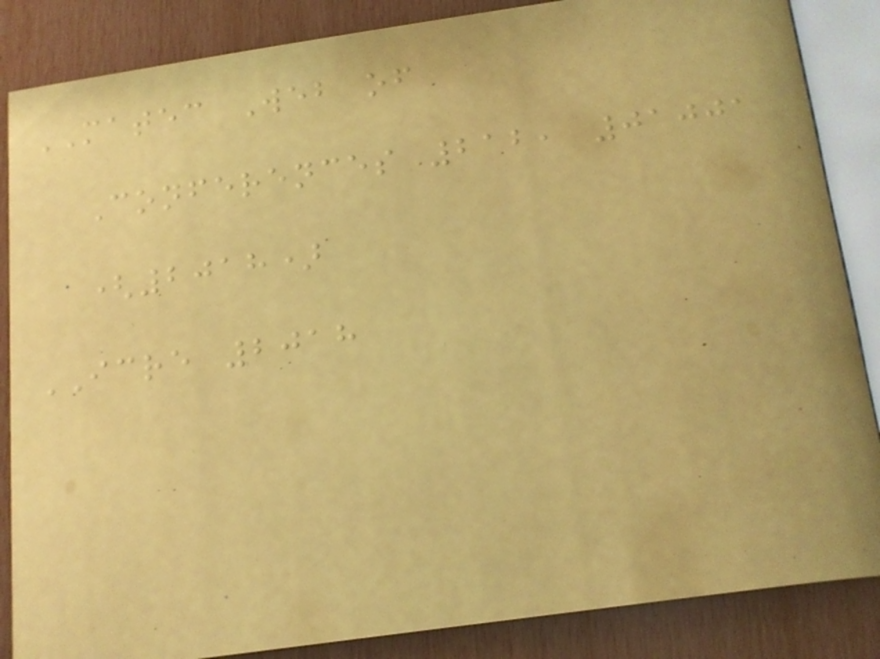MATEC Web of
Conferences 212, 01001
(2018)
ICRE 2018
